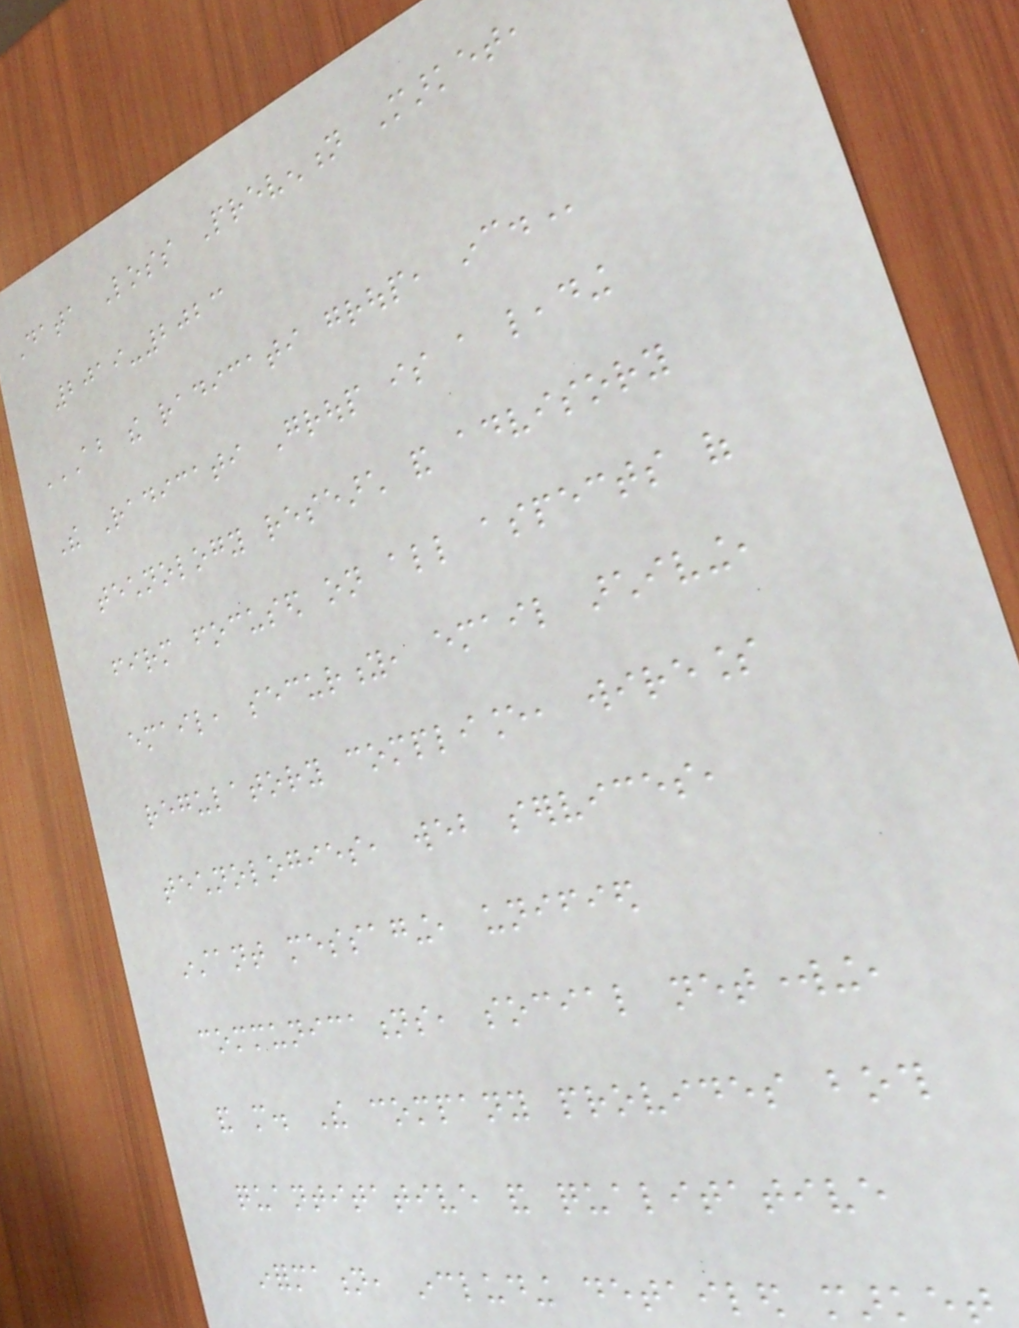Data Loss Prevention Market,
2019-2023
ABOUT THE RADICATI GROUP, INC.
The Radicati Group is a leading
technology research and advisory
firm focused on all aspects of
email, security, email archiving,
regulatory compliance, wireless
technologies, web services,
instant messaging, unified
communications, social networking,
and more. The company provides both
quantitative and qualitative
information, including detailed market
